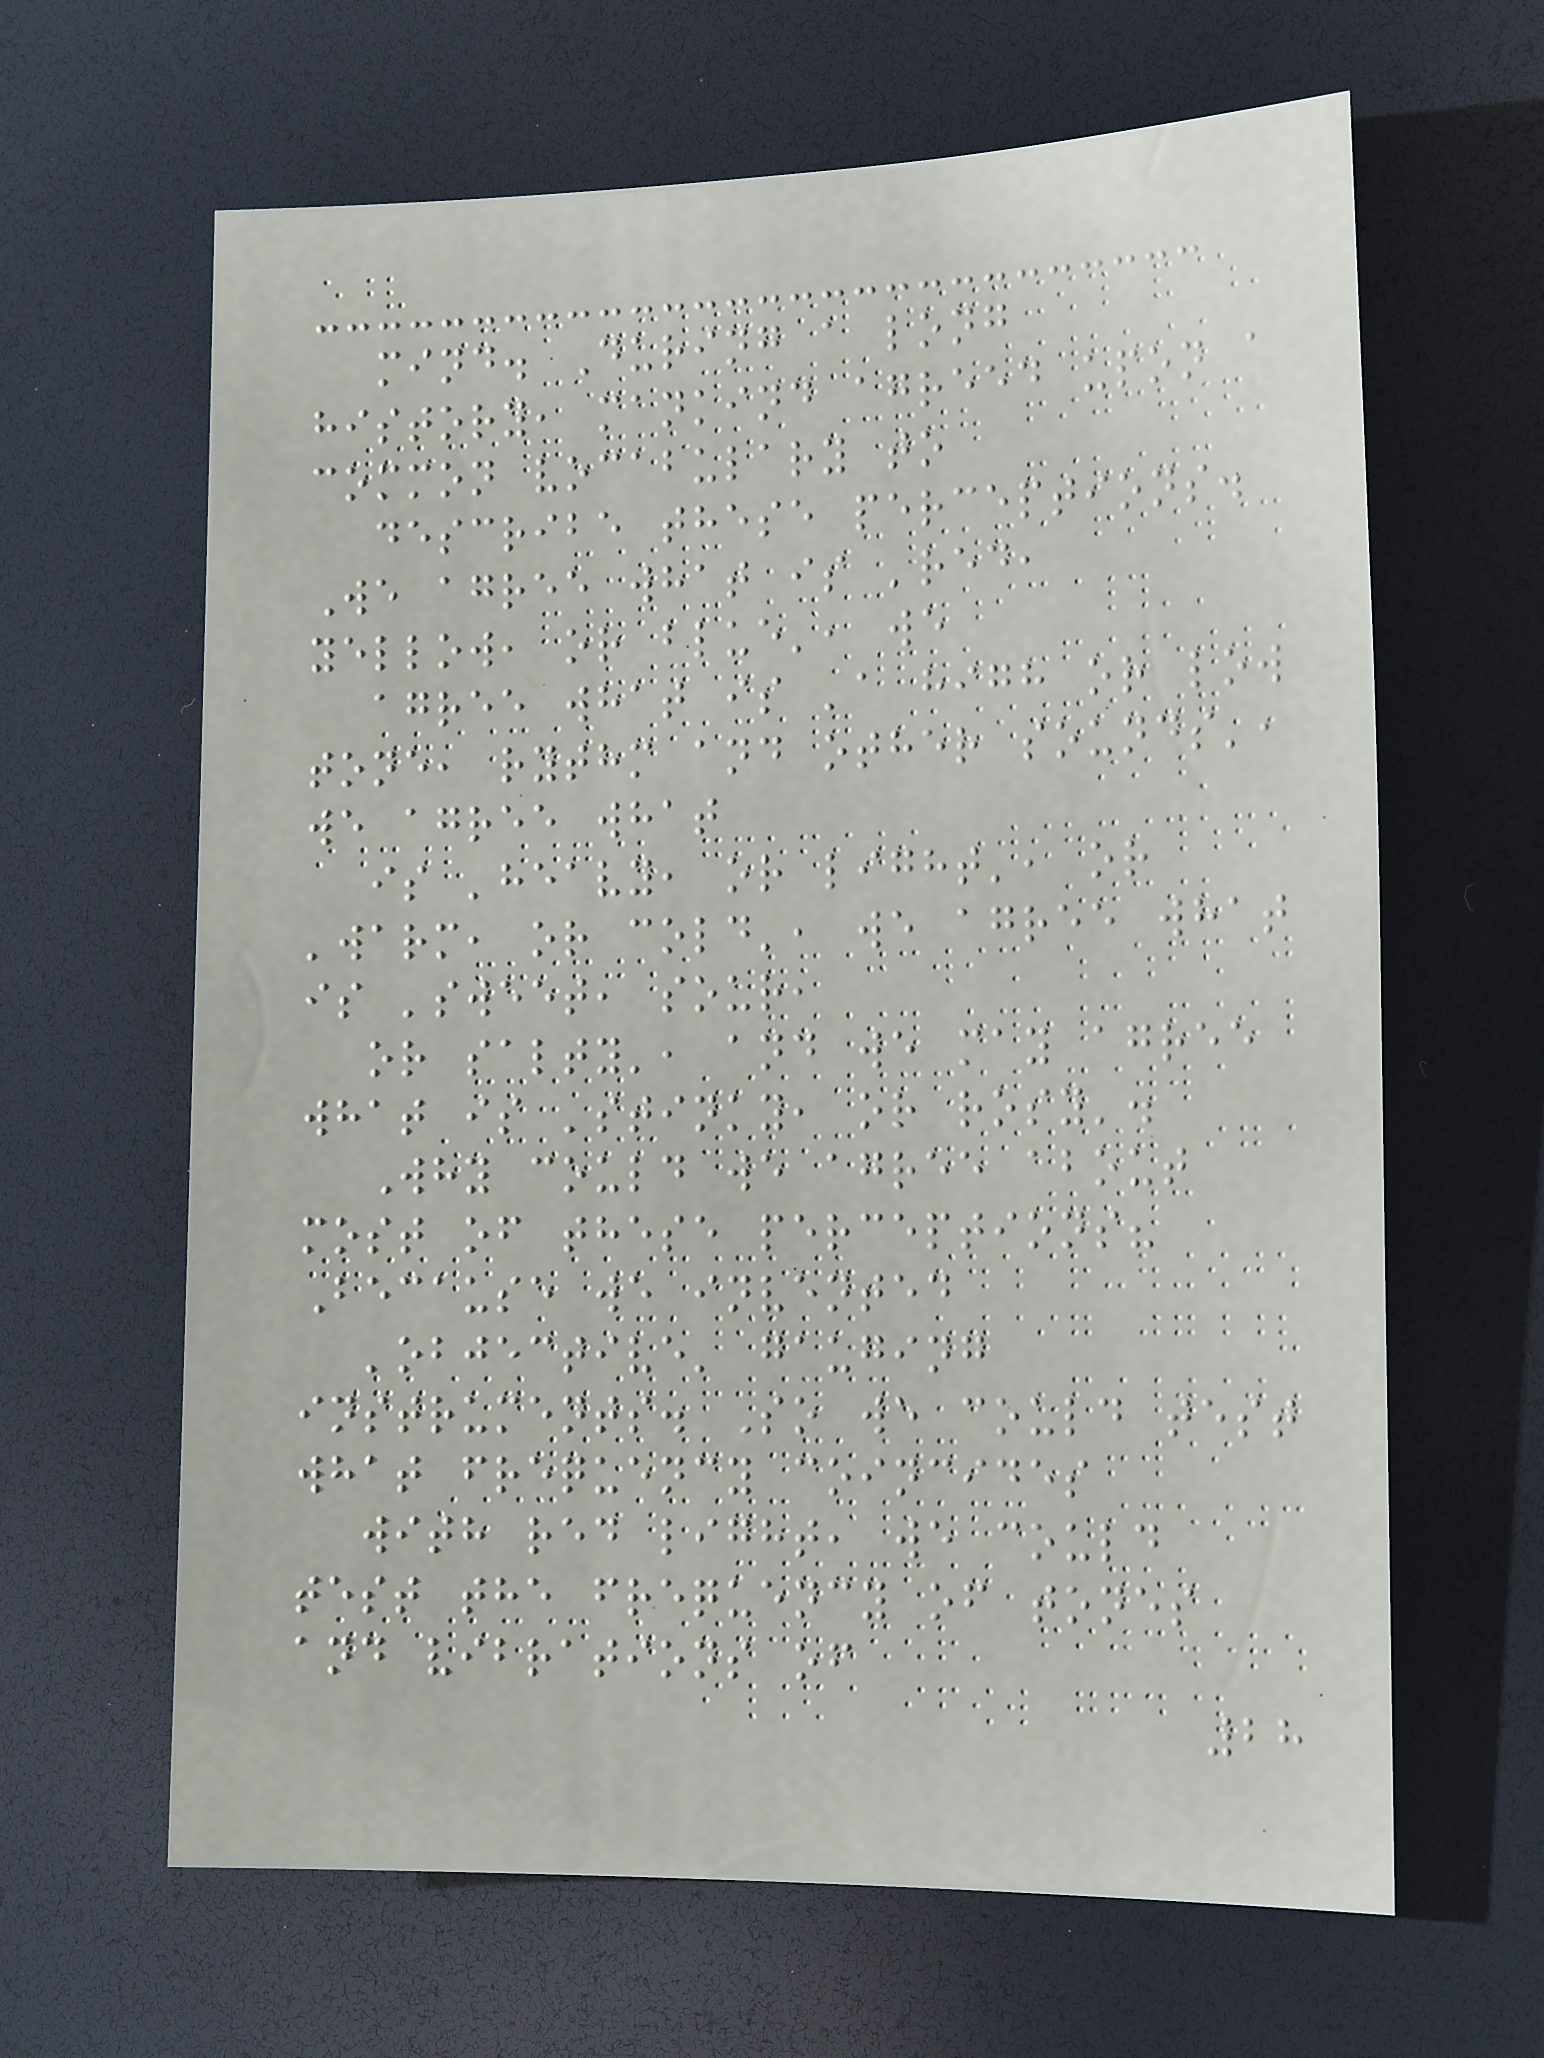mind. During a long
history, mankind agreed upon a
common vocabulary to
describe these perceptions.
We agree what is 'red,
yellow, or blue', we
agree what is 'a high or low
tone, rythm and other sounds',
we agree what
is 'heavy, or light', or
'warm, or cold', we agree what
is 'sweet, sour,
or salty', and we may agree
what is 'stinky, or rosy'.
Why could we agree about
most of these perceptions?
Because we invented
'objective' gauging
instruments. So we could test
what frequency coincides
with red light, we could
test the frequency of tones
and vibrations of
28
